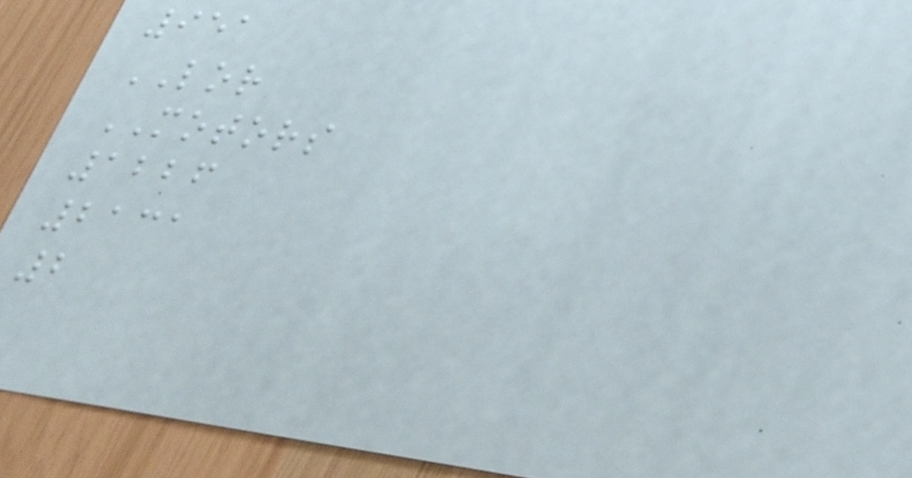951
LOR
MOTORS
1226
2131
2
